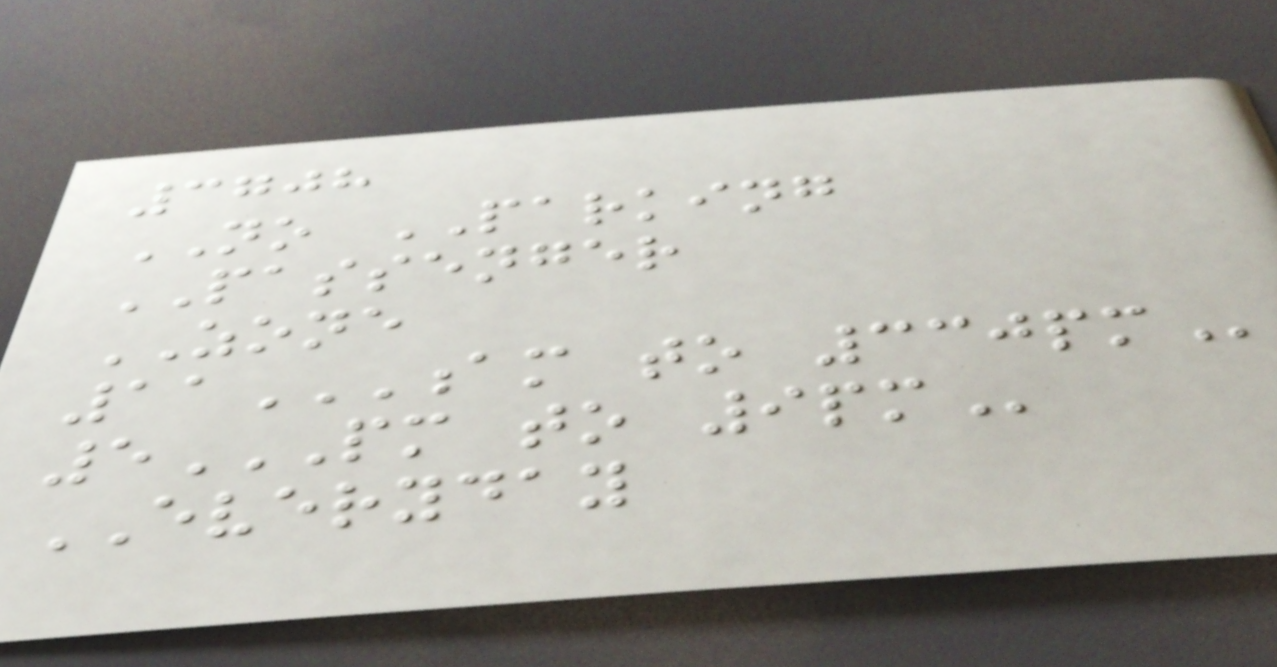3708
NO PARKING
PASSENGER
ZONE
11AM TO 330PM
5PM TO 9PM
EVERYDAY
